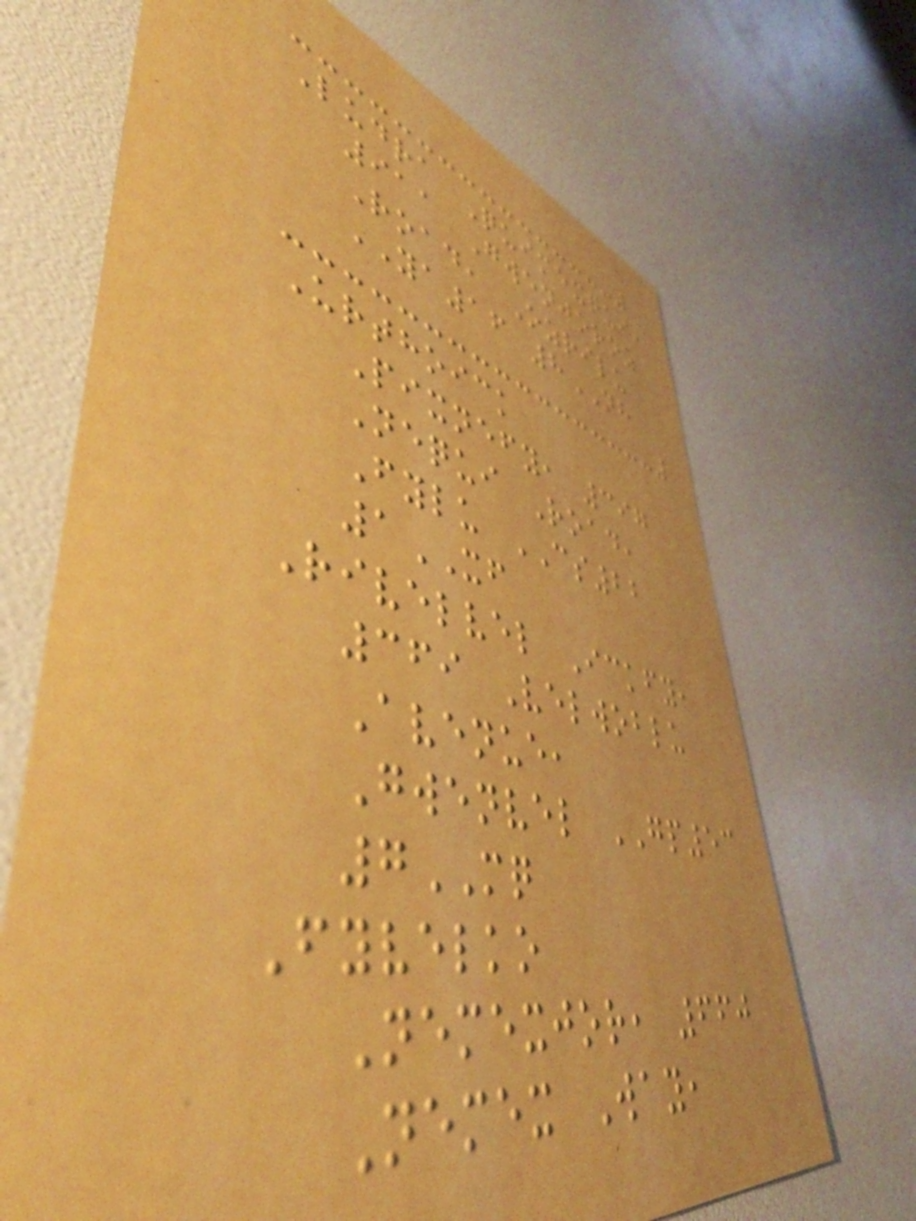Ludra Quimexqui,
911 Gwenjoroz
Road, Ozrilu
YA16 8NH
Urthoick
Pixnefy, 397
Nequi Road,
Fylu CS22
1XF
Rivelvel Ickfy,
369 Velwoblu
Avenue,
Gwenvel GP53
7MQ
Fyvelko
Nemexjor, 660
Nemex Way,
